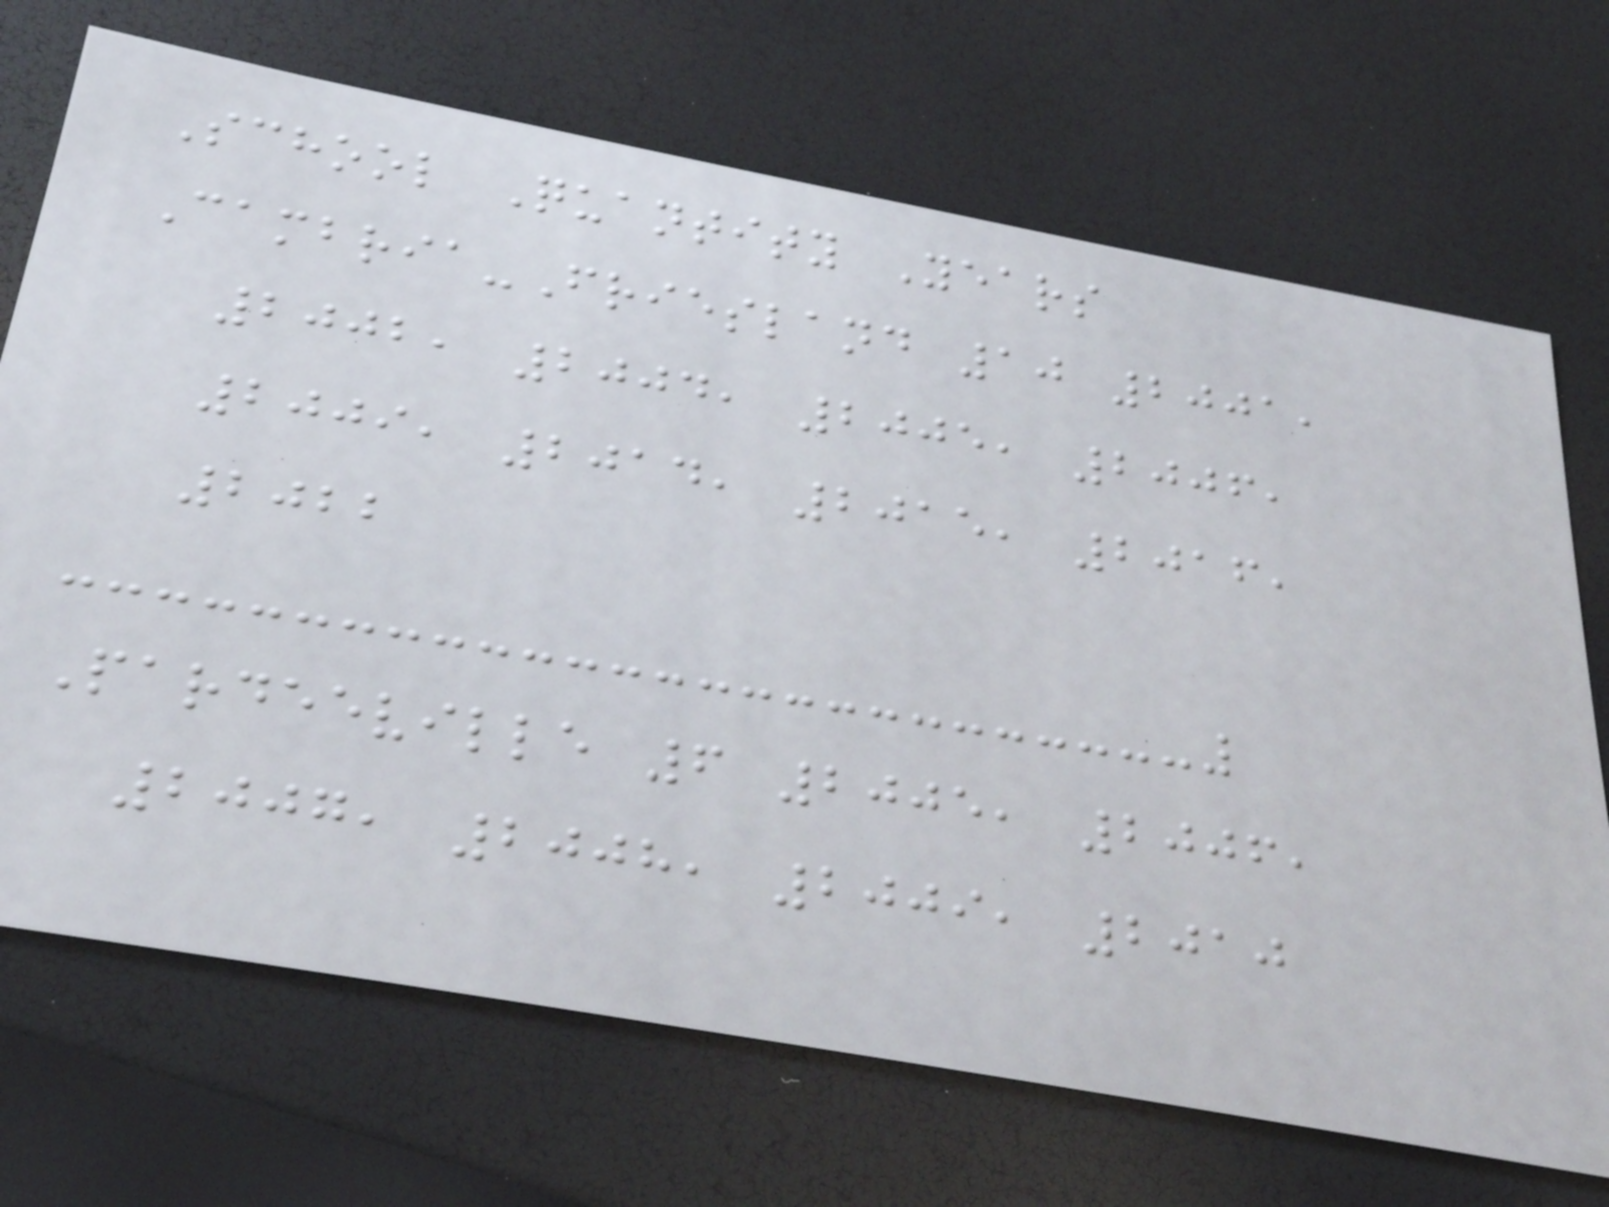School Quantity Years
Cambria-Friesland 10 2001,
2002, 2004, 2005, 2006,
2009, 2014, 2015, 2016,
2022
Pardeeville 6 2005, 2006,
2007, 2008, 2009, 2010
